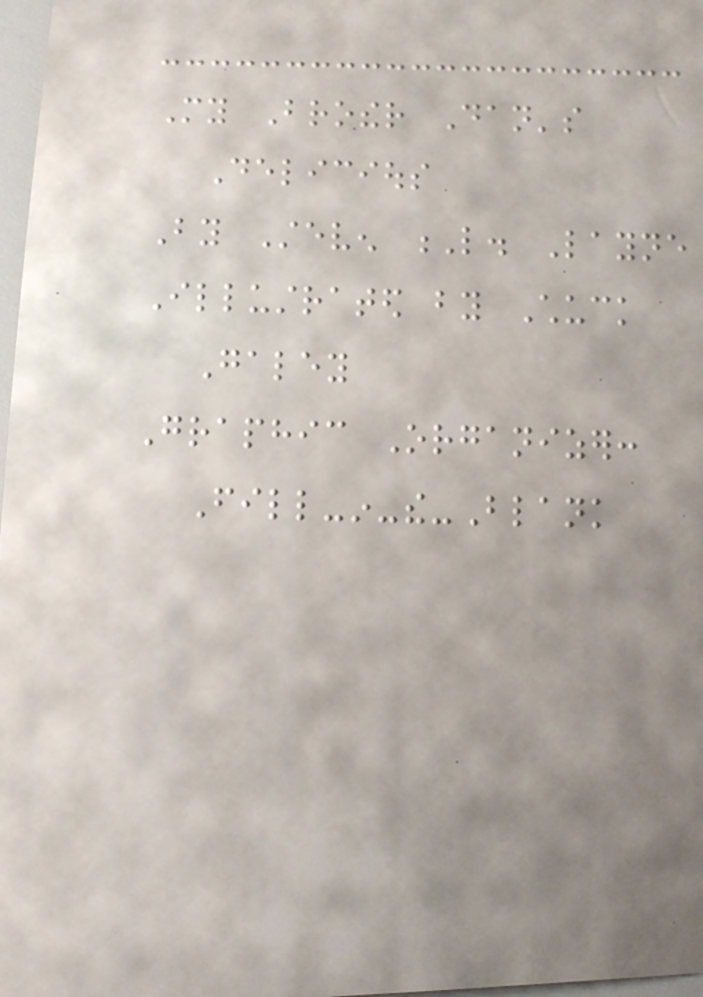My Brother Dan's
Delicious
By Steven L. Layne
Illustrated by Chuck
Galey
Graphic Organizer:
Fill-in-the-Blank
